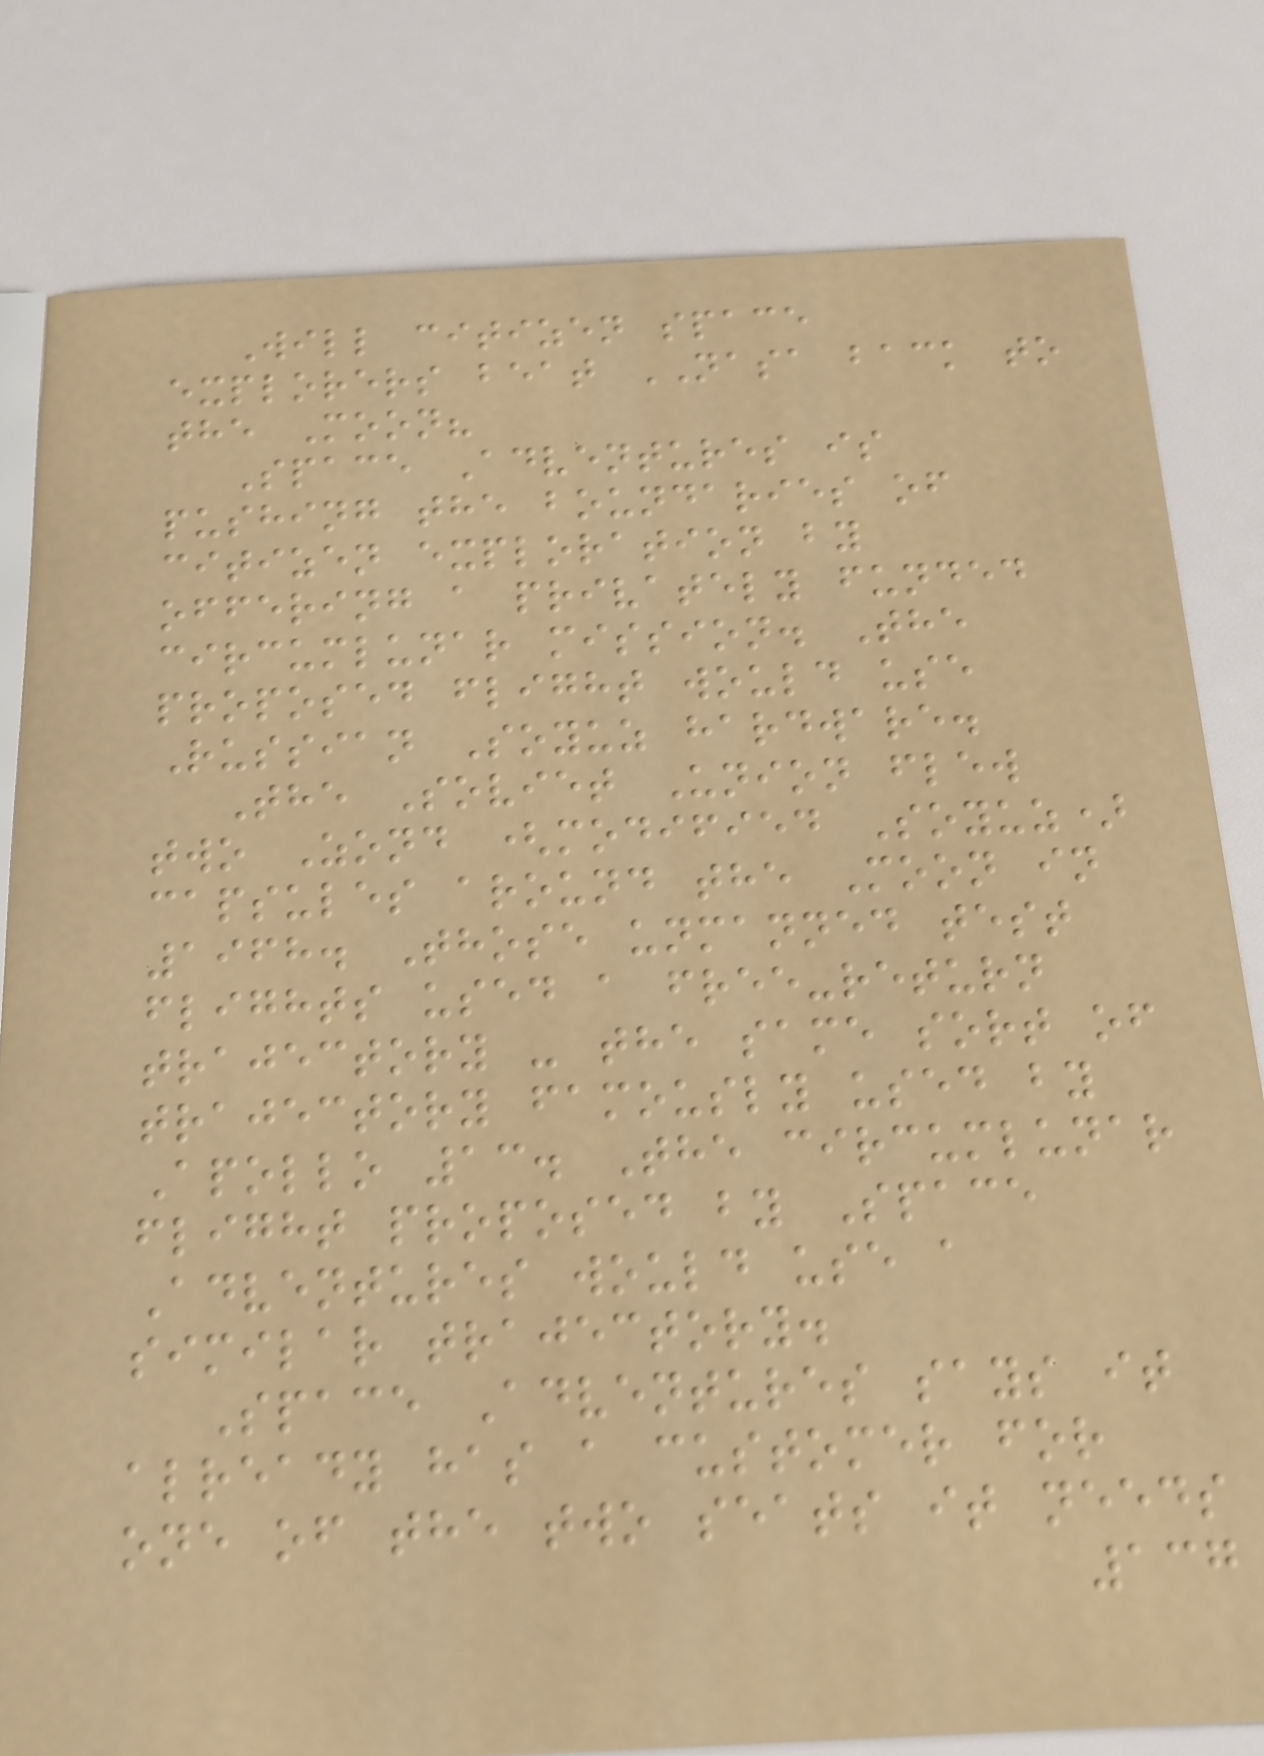Will citizen space
explorers beat NASA back to
the Moon?
Space Adventures is
pushing the boundaries of
citizen exploration by
offering a privately funded
circumlunar mission. The
proposed flight would use
Russian Soyuz hardware.
The Soviet Union flew
two Zond (modified Soyuz)
capsules around the Moon in
1968. Those unmanned test
flights used a free-return
trajectory - the same sort of
trajectory famously used by
Apollo 13. The circumlunar
flight proposed by Space
Adventures would use a
similar trajectory.
Space Adventures says it
already has a customer for
one of the two seats it needs
137
